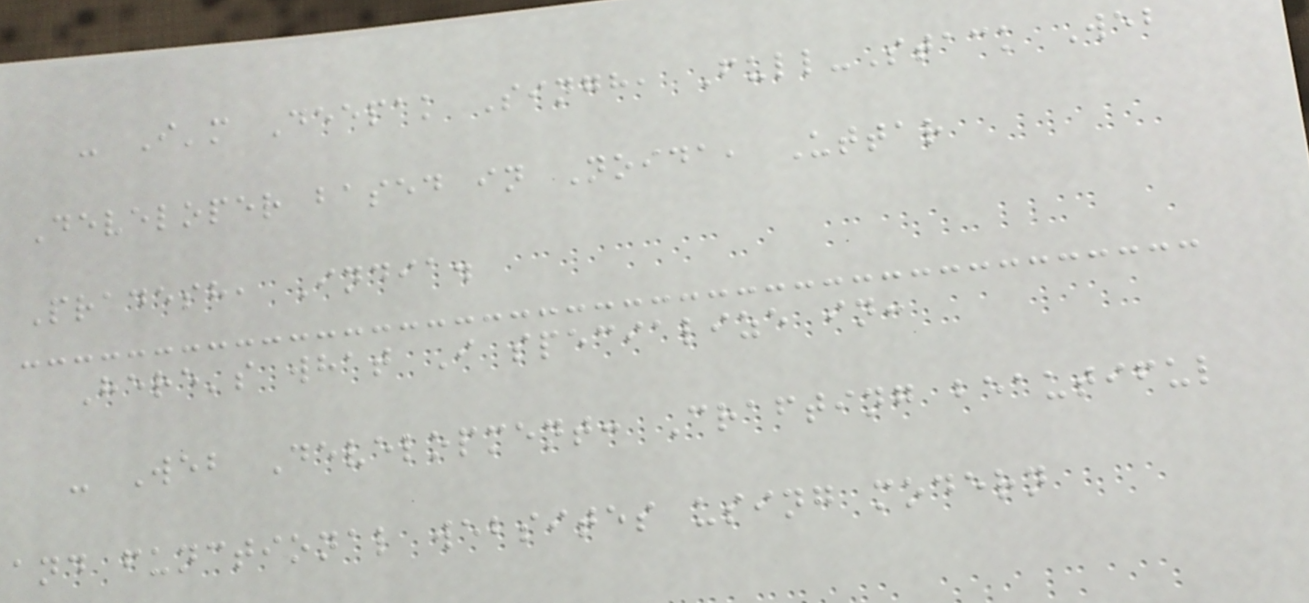- I'm Deepak Singh, Full-Stack Web
Developer based in Noida, Uttar
Pradesh, India.
Here's what I specialize in:
- Web Development: Crafting beautiful
and functional websites using modern
